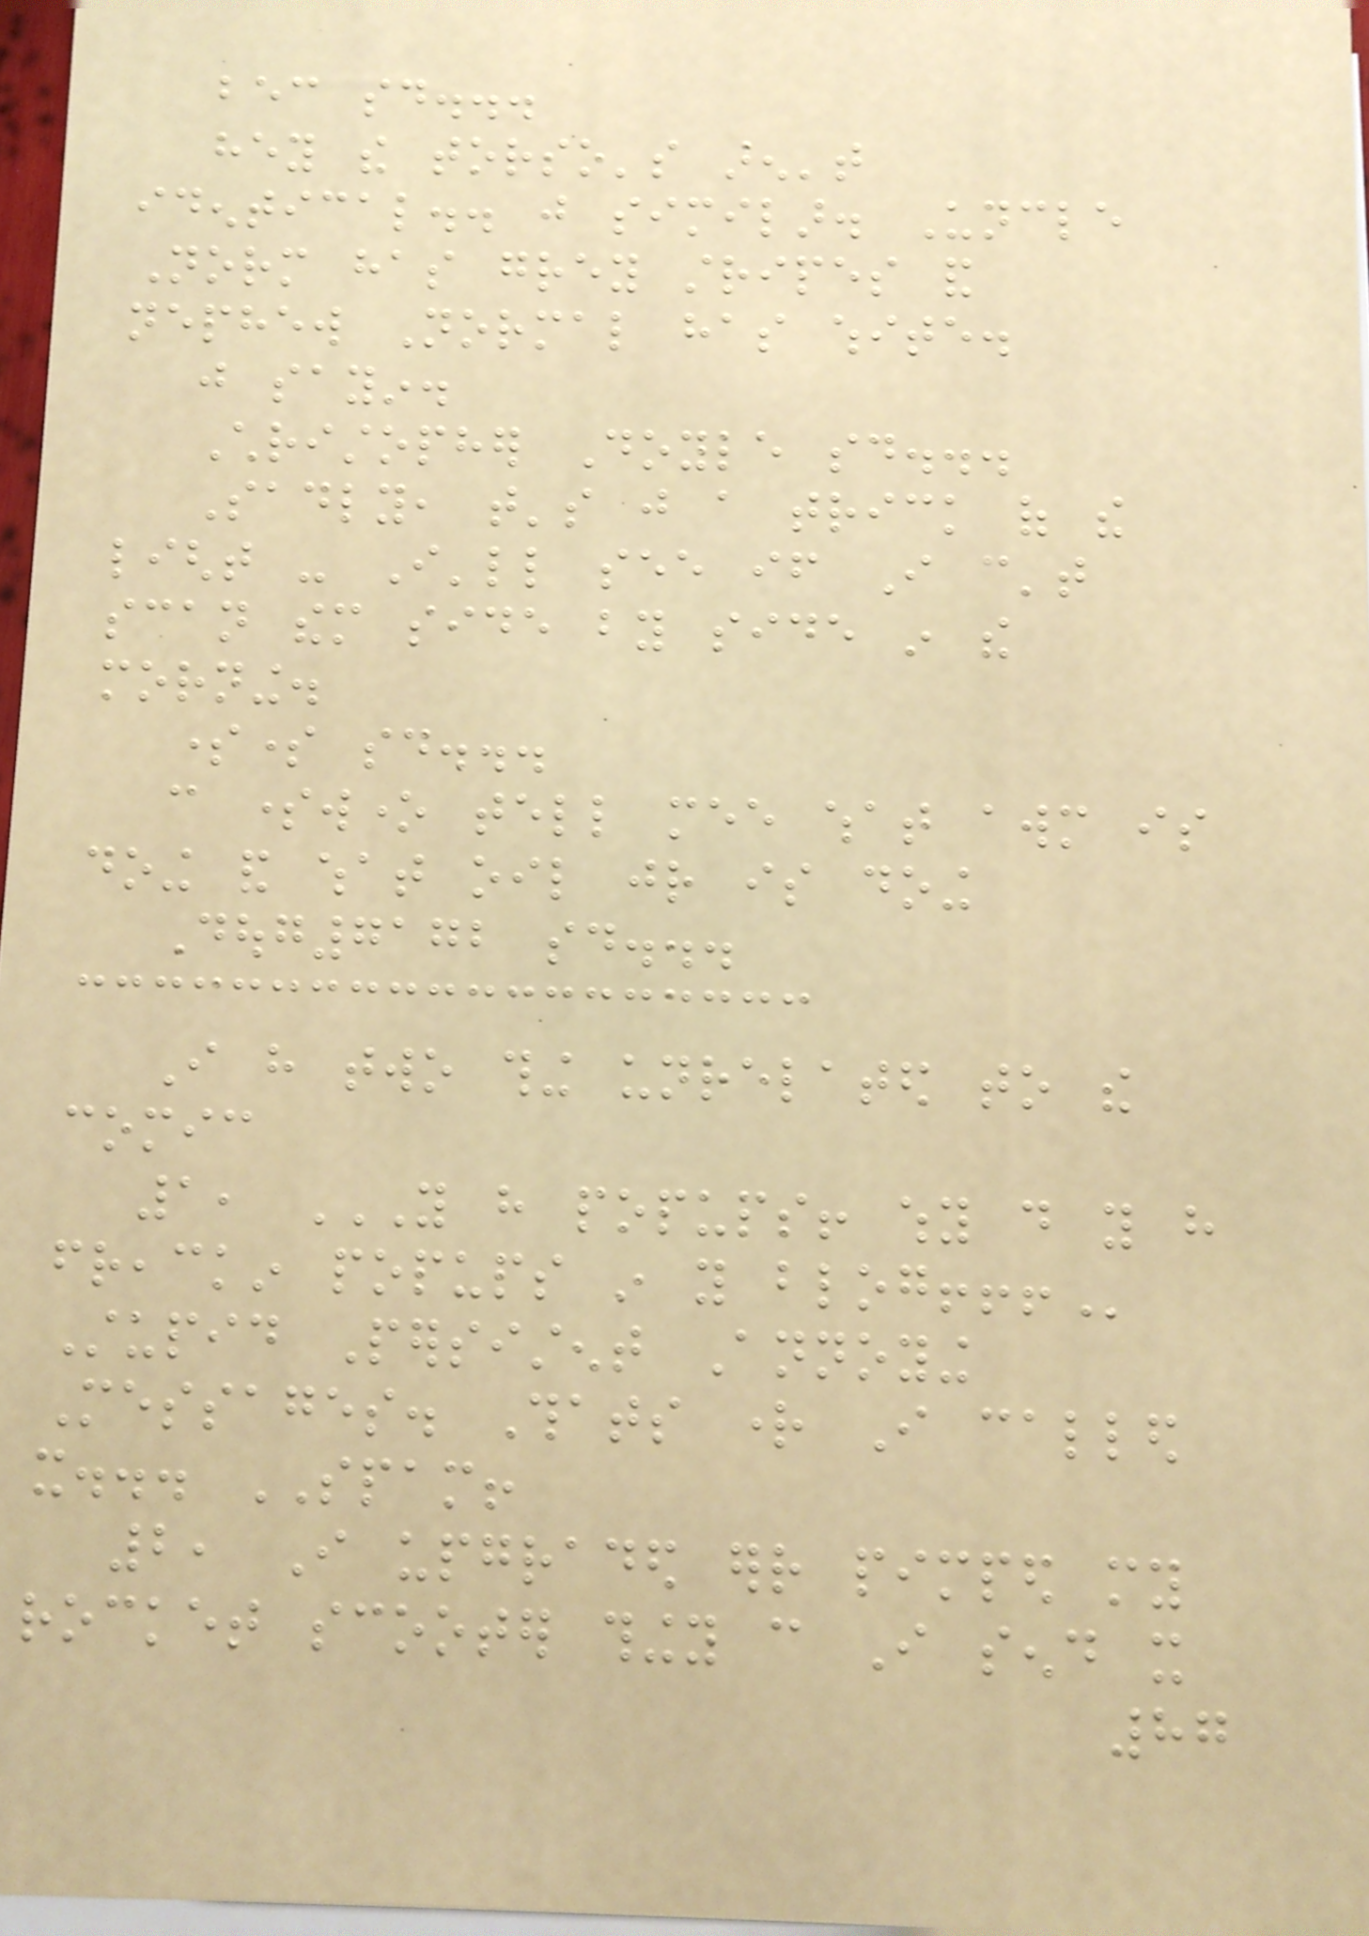bec said...
hey the torso's aren't
identical.. just similar. Uncle
Norm has grey stripes and
nephew Normal has white.
just sayin.
Christopher Doyle said...
Sadly, that's just a trick of the
light - I'll see if I can't
scan them side by side in the
morning.
somesome said...
can somewone tell mee what awm is
doing and what oil jr is doing
Doug7172 said...
I have two thing unrelated to the
comic
1, YOU HAVE POPUPS! WHY DO YOU HAVE
FREACKIN POPUPS IN YOU BLOG!!!
Stupid Persistent Annoying
Messages. Thats right I called
it... SPAM!
2, I upgraded err pimped my
rocket scooter thingy can I send it
87
